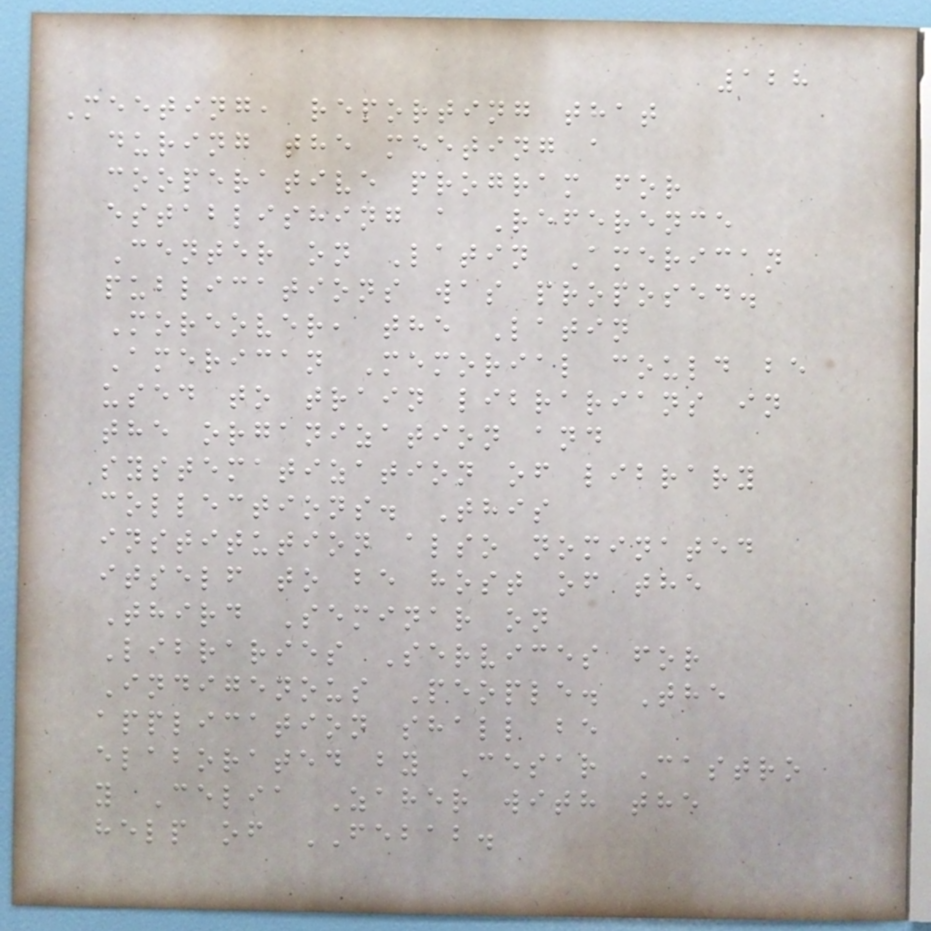128
Meeting, reporting that
during the meeting a
cooperative program for
establishing a Reference
Center on Latin American
publications was proposed.
Moreover, the Latin
American Memorial could be
used to train librarians in
the organization and
systematization of library
collections. This
institution also nominated
itself to be host of the
Third Seminar on
Libraries Services for
Indigenous People. The
application shall be
elaborated by Cesar Castro
y Celia Zaher with the
help of FEBAB.
